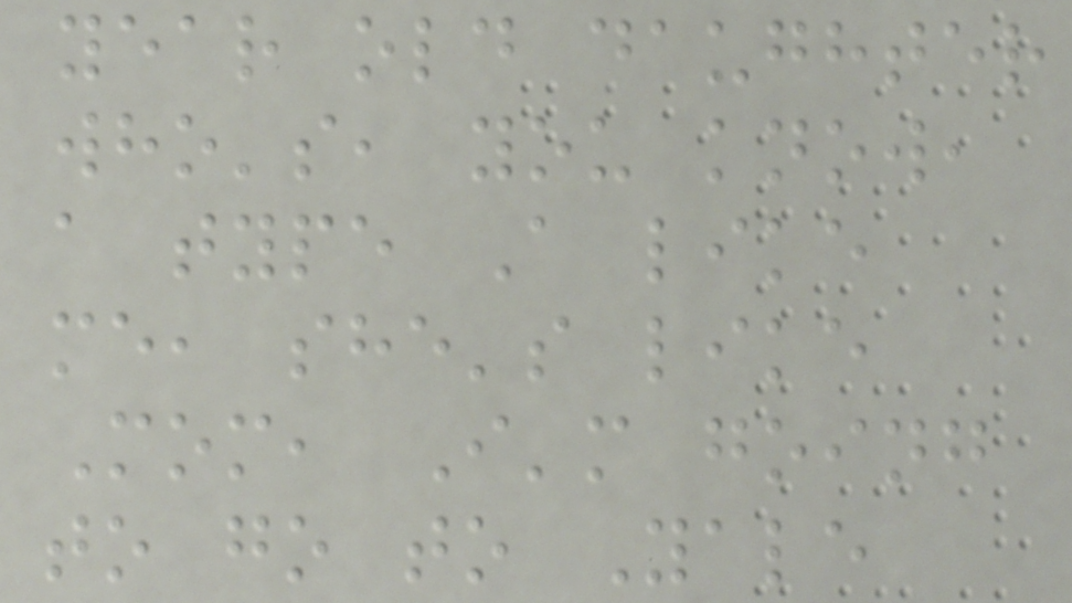year old daughter
who's, you know,
a type A like
me, she's like
Mom, I'm going
to go to Yale
